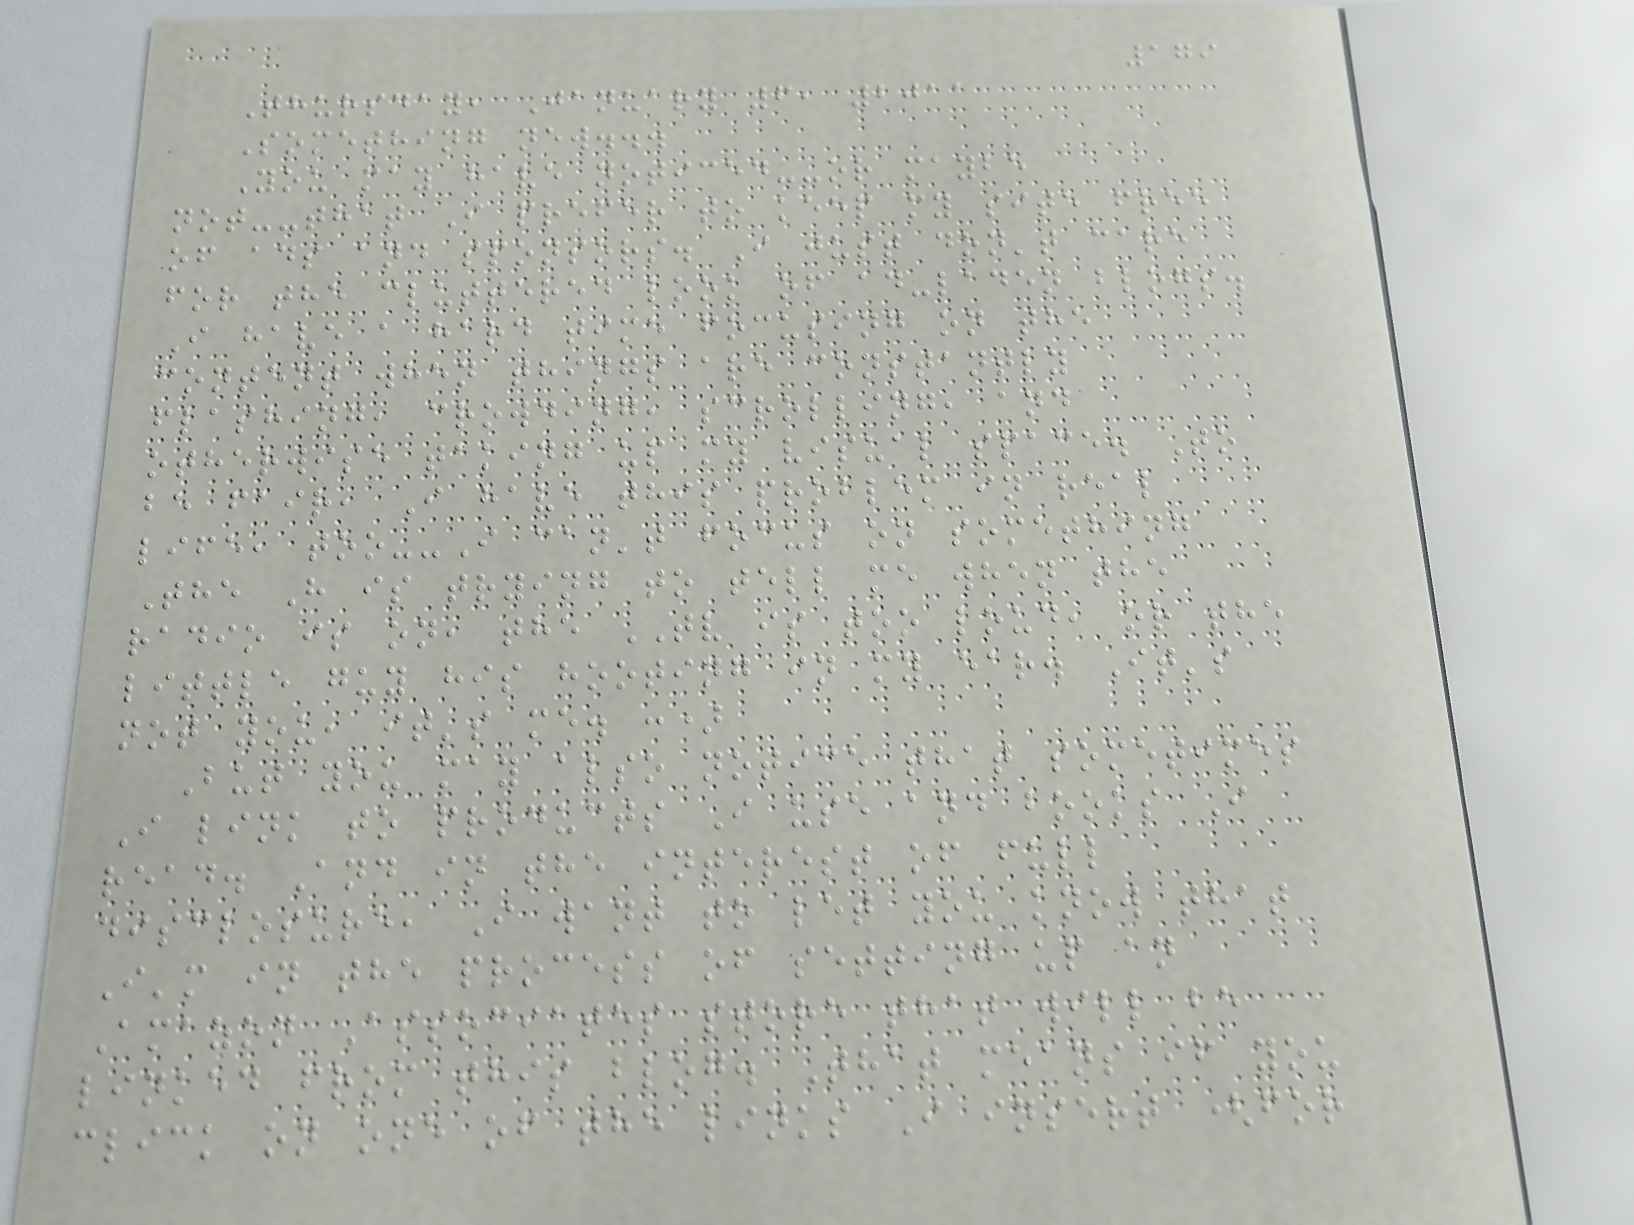179
Thursday, January 6, 2011
Something new...
You may have noticed--or maybe
not--that I prefer to keep my site free
of ads and sponsors. I just don't care
for the cluttered look of ad-laden blogs.
I have a hard time focusing on the
content when things are constantly
flashing, crowding, scrolling, and
otherwise taking up my visual space. To
be fair, I have this problem in real
life, too--I can't focus on something
The H is trying to tell me when the
radio is on, the TV is too loud, or the
little guy his hooting in my ear. It's
not you, it's me. :)
But you may also notice that sometimes
I link to products I use and books I
read. And in the interest of full
disclosure, I want to let you know that
I'm in the process of setting up an
Amazon Associates store that will be
linked from this blog. That means if you
click on one of the links I insert (for
